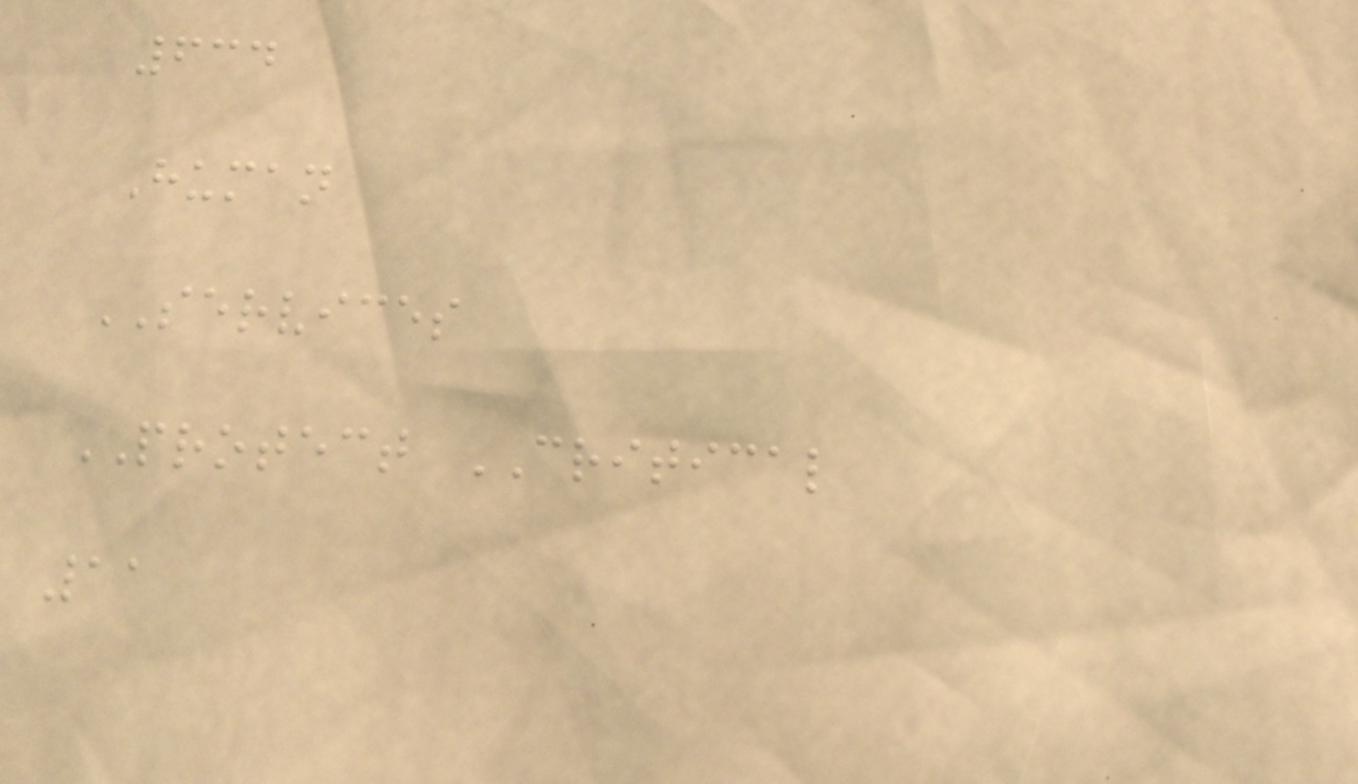634
Human
SERVICES
PROTECT CRITICAL
11
